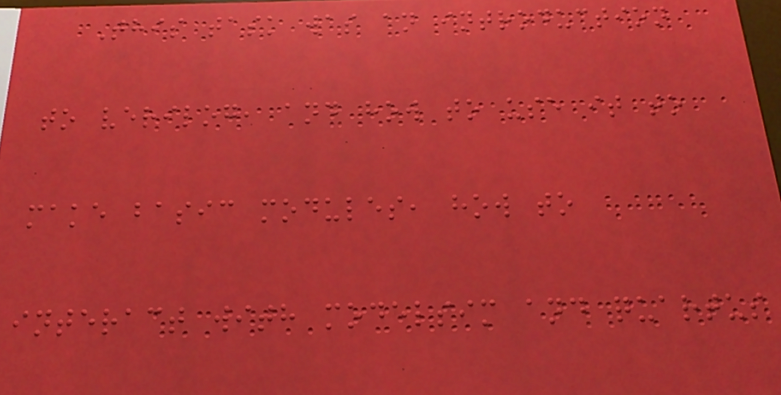This task was an introduction
to verilog, and how to use it to
make basic modules, how to
interact with modelsim and quartus
